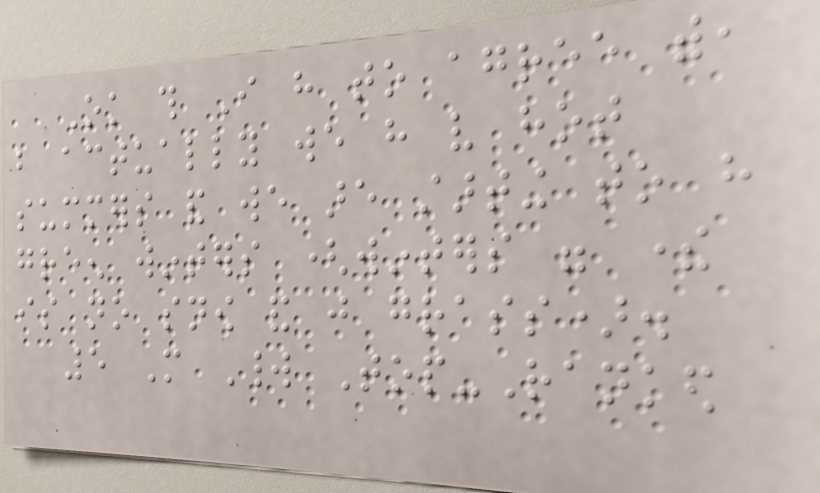Ok this I have to agree with,
but actually we have very hot
summers and we are starting to have
green winters (winters were there
is no snow and just grass).
5 More World Top-Ranked
